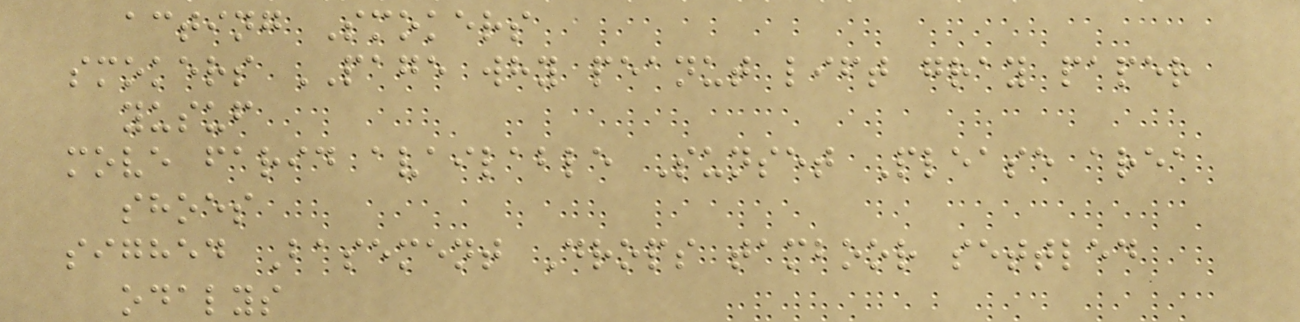acting Smokers
smokers PAGE why peanut lift gray paper
yusuf
move farid available Sunset Please area
shoes
sighed Basement Drops tamboor settled
odalys
